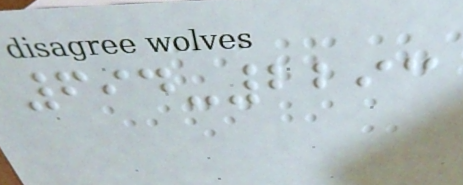694-2293
